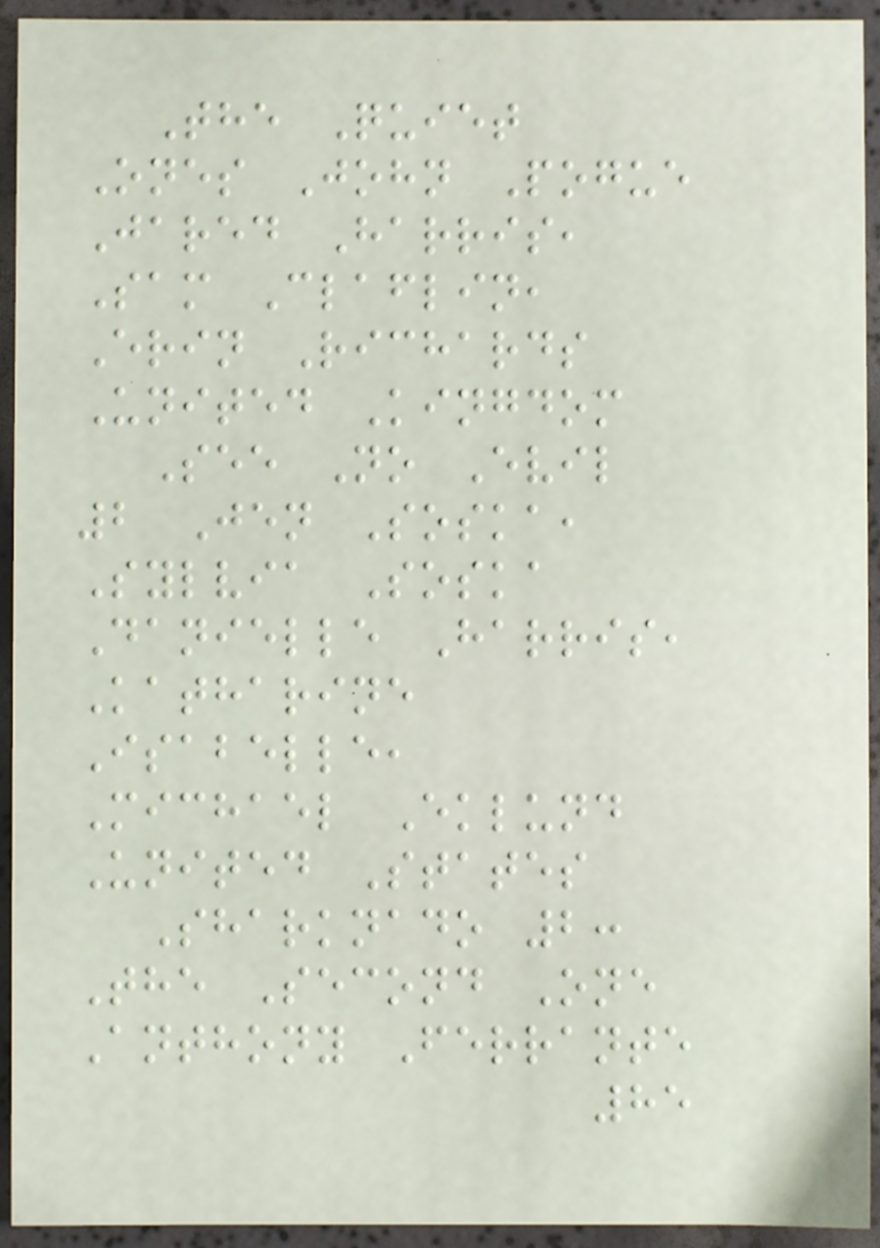The Quiet
Ones John Pogue
Jared Harris,
Sam Claflin,
Erin Richards
United Kingdom
See No Evil
2 Jen Soska,
Sylvia Soska
Danielle Harris,
Katharine
Isabelle,
Michael Eklund
United States
Sharknado 2:
The Second One
Anthony Ferrante
85
